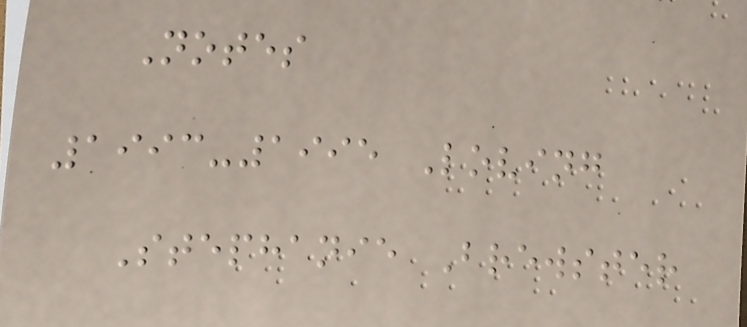Notes
1993-1995 Loving
Stephanie Brewster
